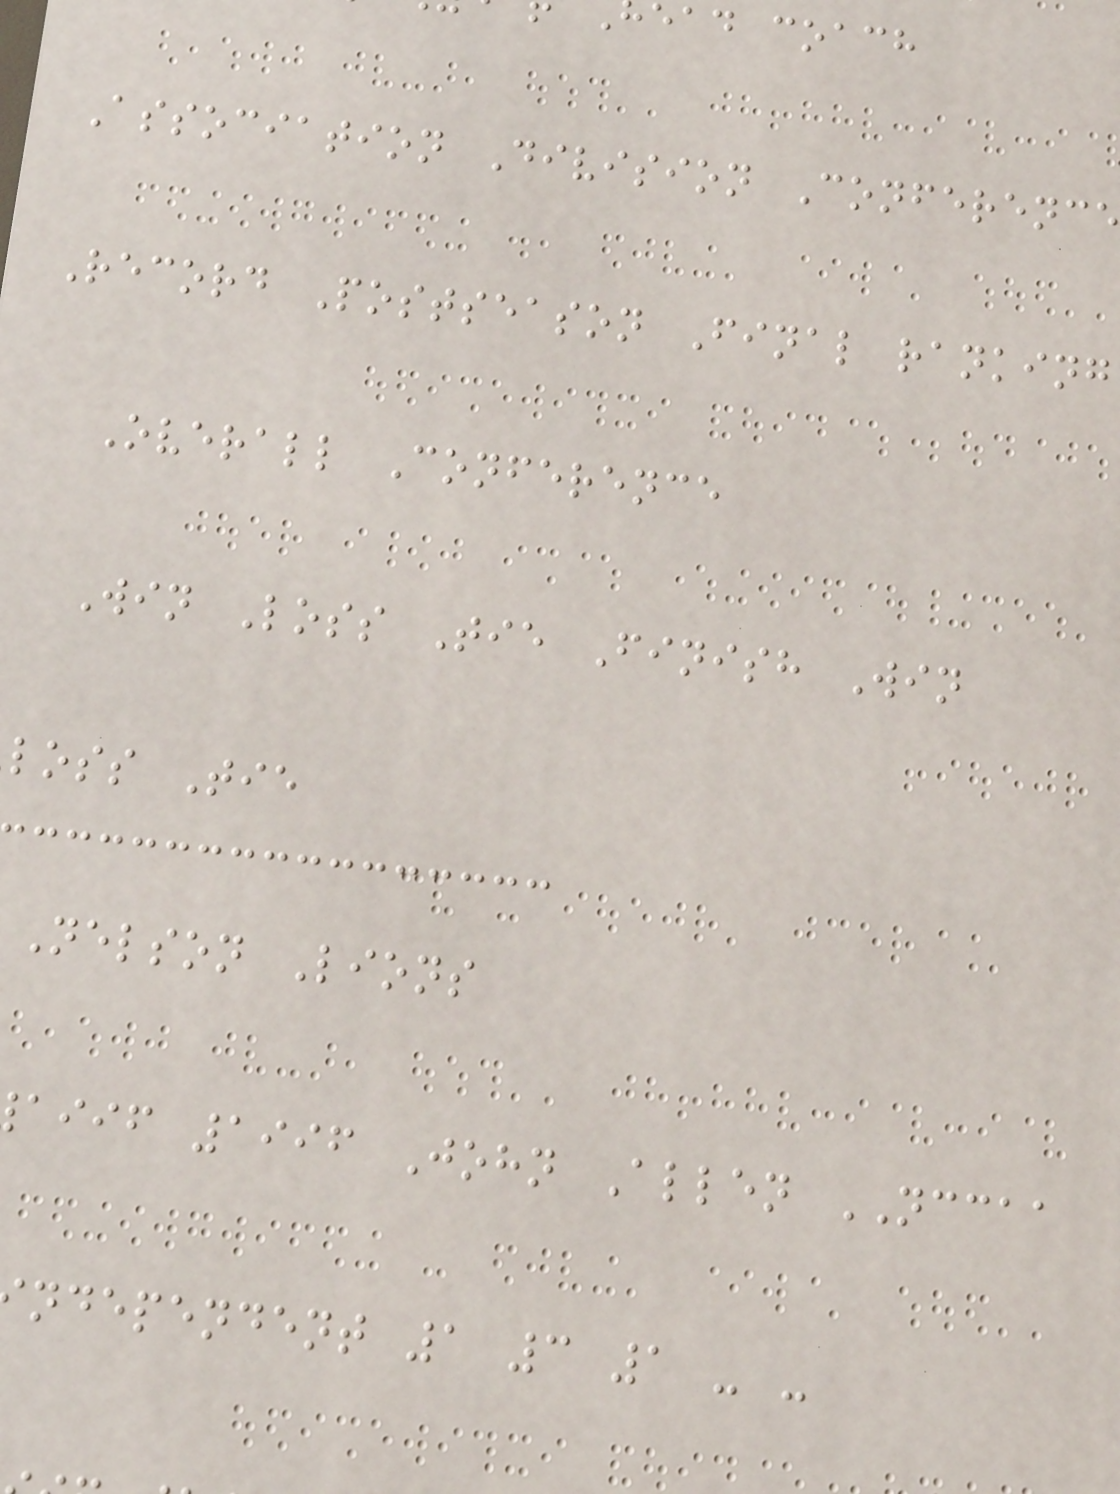ead coach
Association Division Conference
Record Postseason Final ranking
Overall Conference
Win Loss Tie Finish Win
loss Tie
Nelson Lions
aiif 1996 John Allen NCCAA
ndependent 1 3 1 - -
